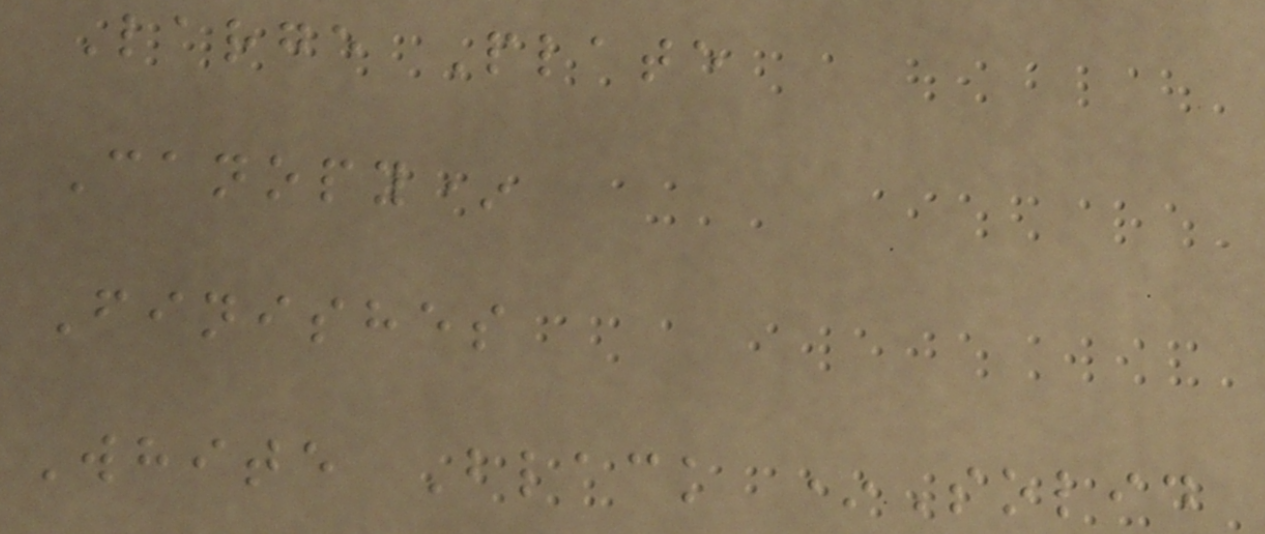Large Plate
Canopy*
Finishes
White Black *Solid
